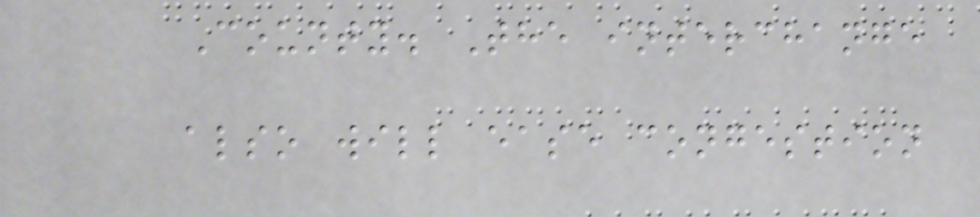County. The interchange
also will ease congestion
